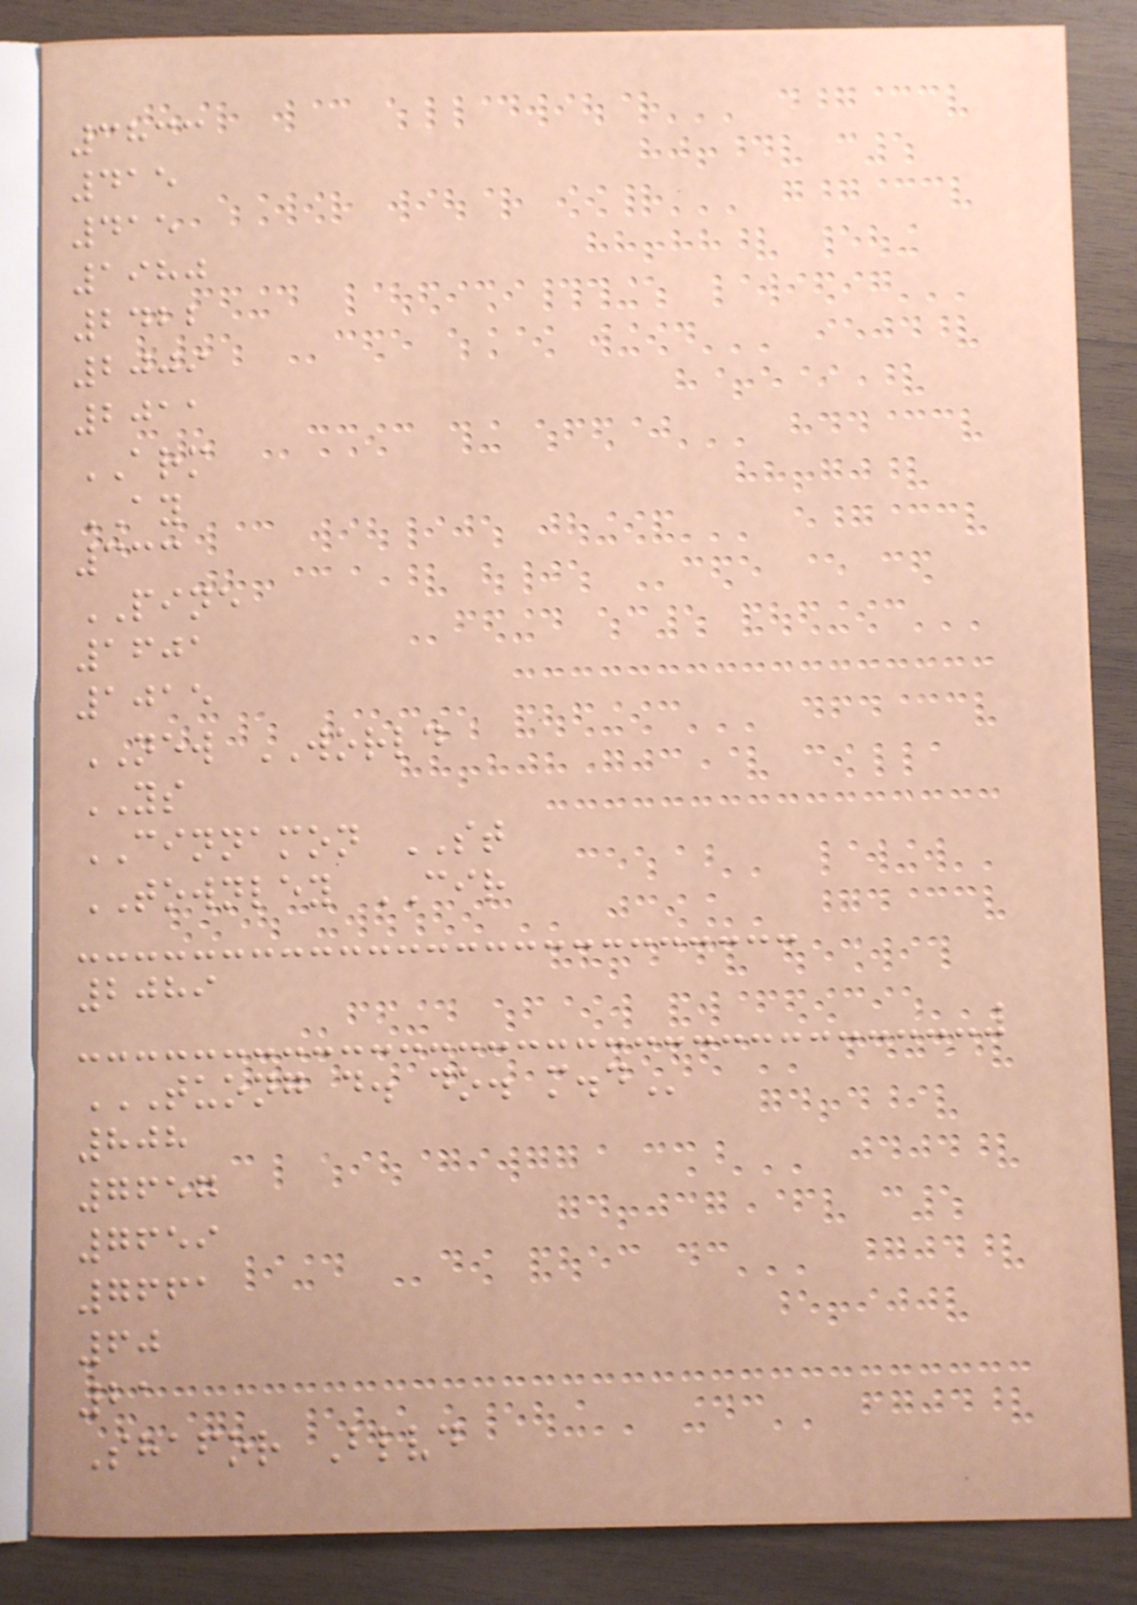3833
415
415
1980
2422
2009
2011
ARM
AY
333
PINE
1601
1015
NEW WORLD
YS
CINNAMON ST
TOWNLEY CIR
2089
TUONG D. DO. M.D
808
7657
7659
7661
60
21
Shafor Blvd
